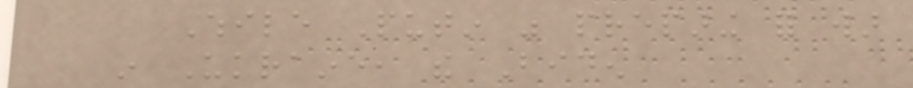While Putin was preparing for war
in Ukraine, the Biden
